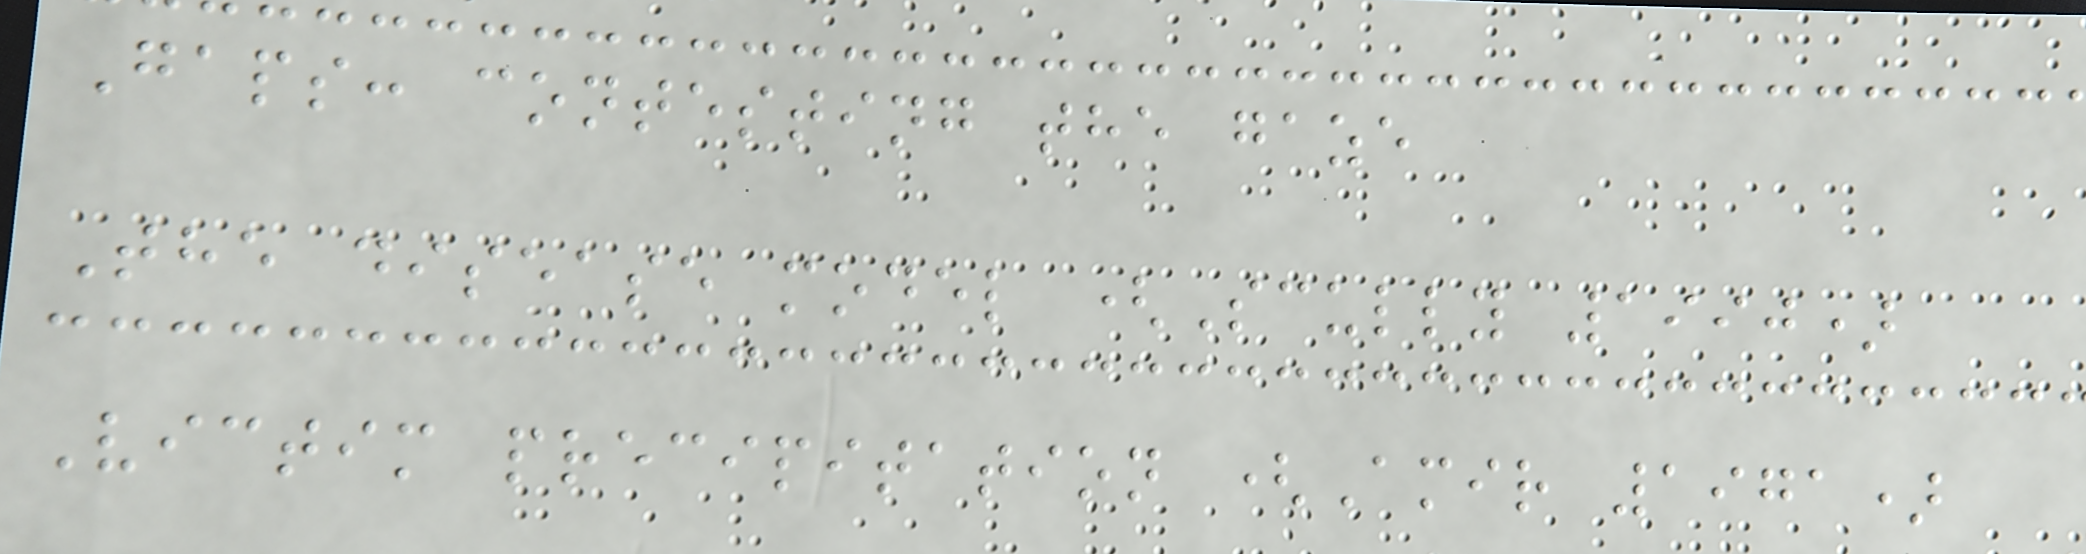Gaps: contesting the gaze
The disease model (Scully 1990)
Victim precipitation (Amir 1971)
